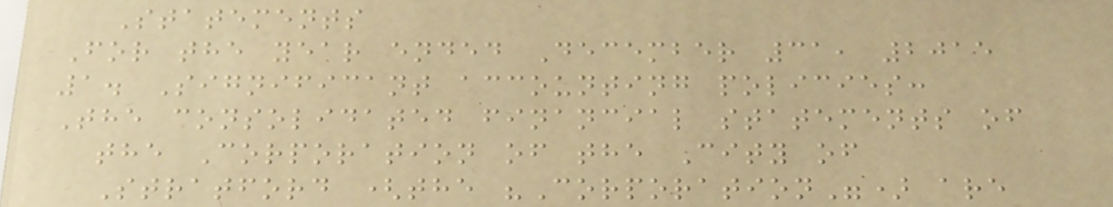Statements
For the year ended December 31, 2015
1. Significant accounting policies:
The consolidated financial statements of
the Corporation of the City of
Stratford (the "Corporation") are
